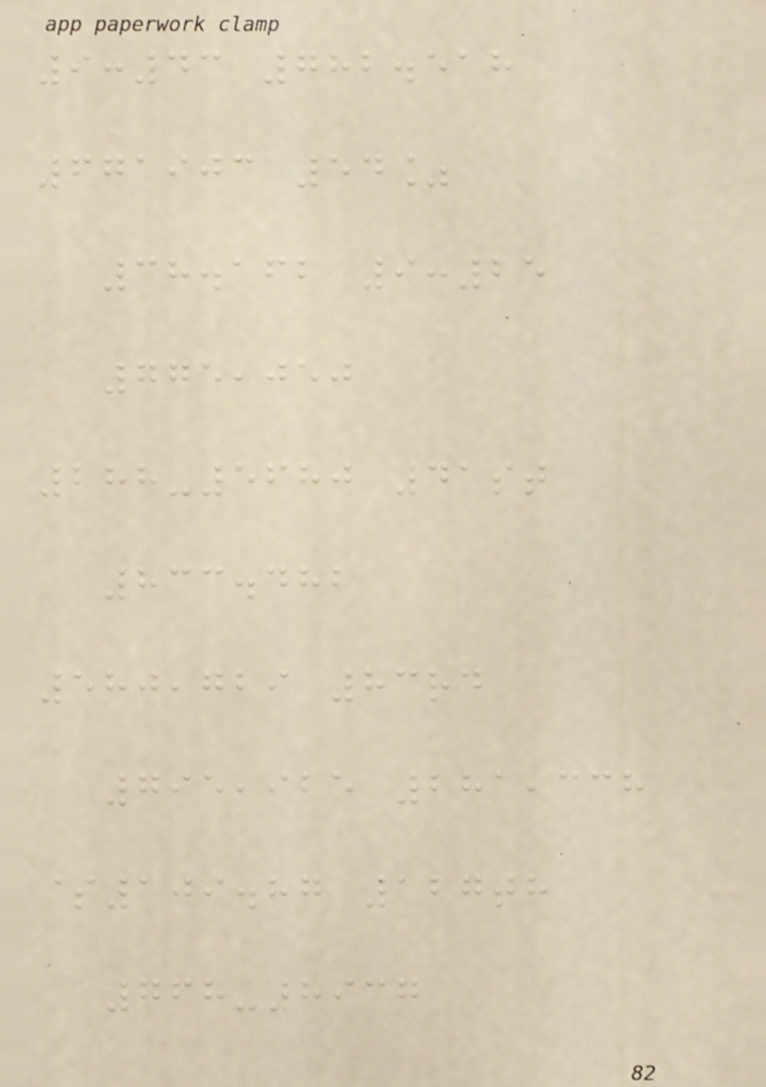9:43 782.518
671903 54%
38.162 9:25
775,050
288-5680 41st
833.482
580,729 83rd
795,925 281,338
$109.87 127th
768-8937
